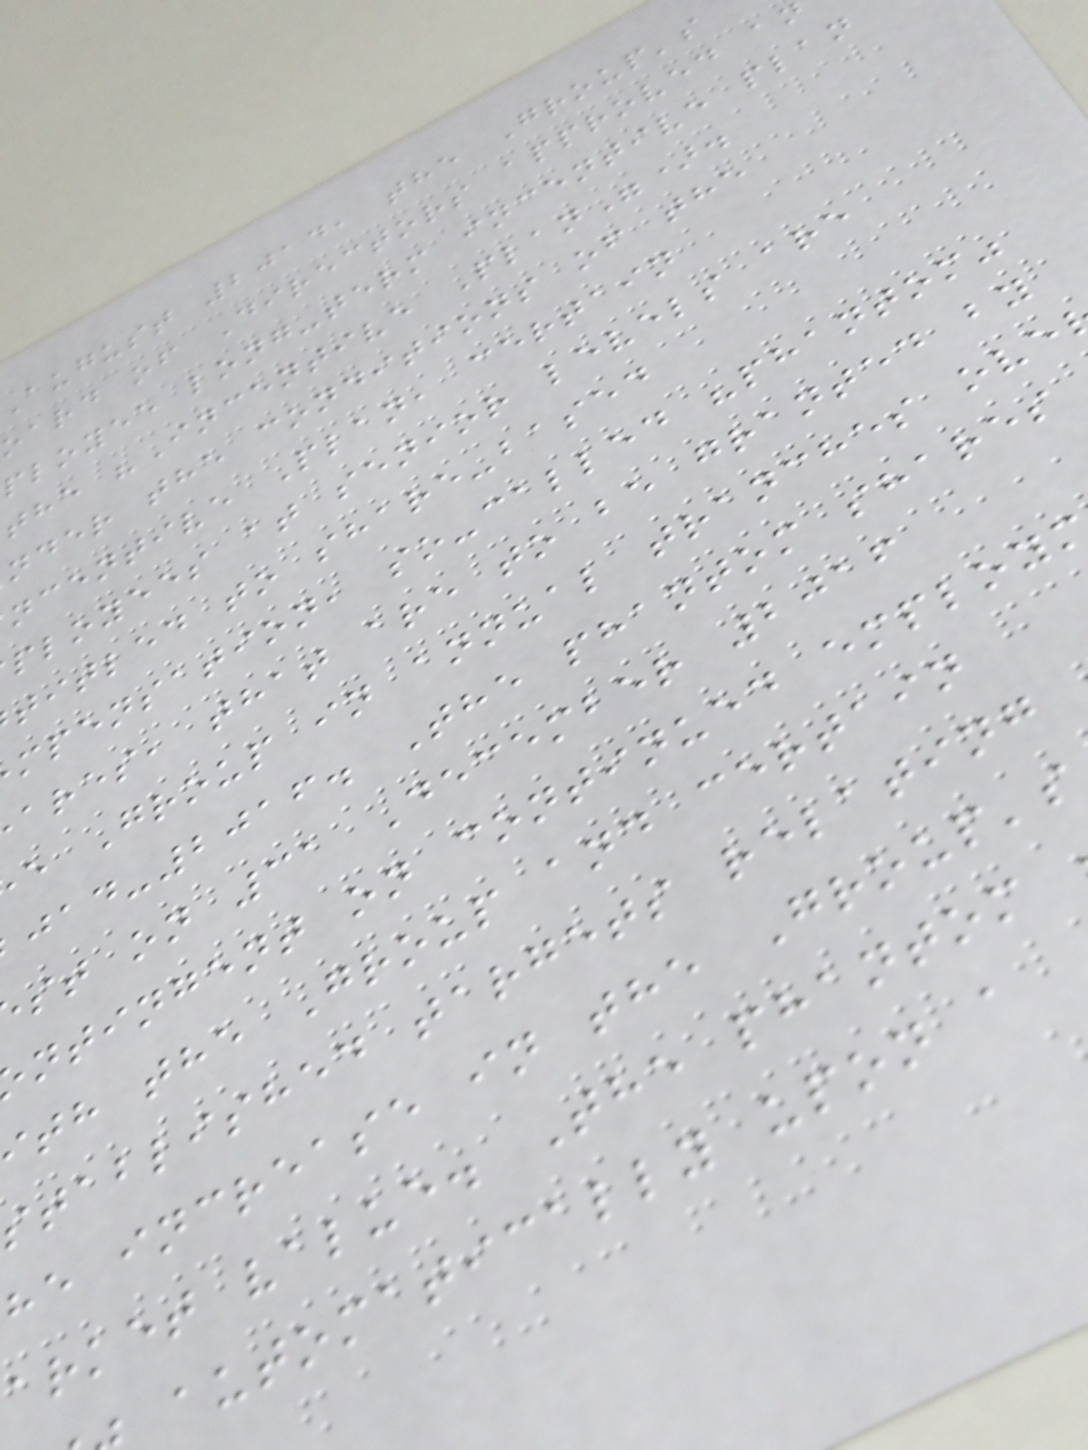august 2014, the Group's
oard of Directors approved a
ployee long-term incentive plan
the "Incentive Plan").
nder the conditions of the
ncentive Plan, certain
ployees at senior levels are
titled to share-based
mpensation, so-called "phantom"
ares, that are to be granted by
e Group in annual tranches ove
-2016. The phantom shares
st on 31 December 2016
ntingent on continued employ
ith the Group and certain
stablished targets relating
he increase in the Group's
arket value. The phantom
automatically upon a
